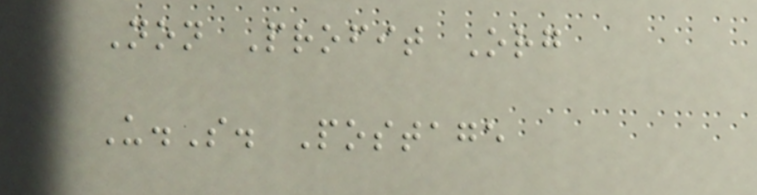Non Profit Org
U.S. Postage
